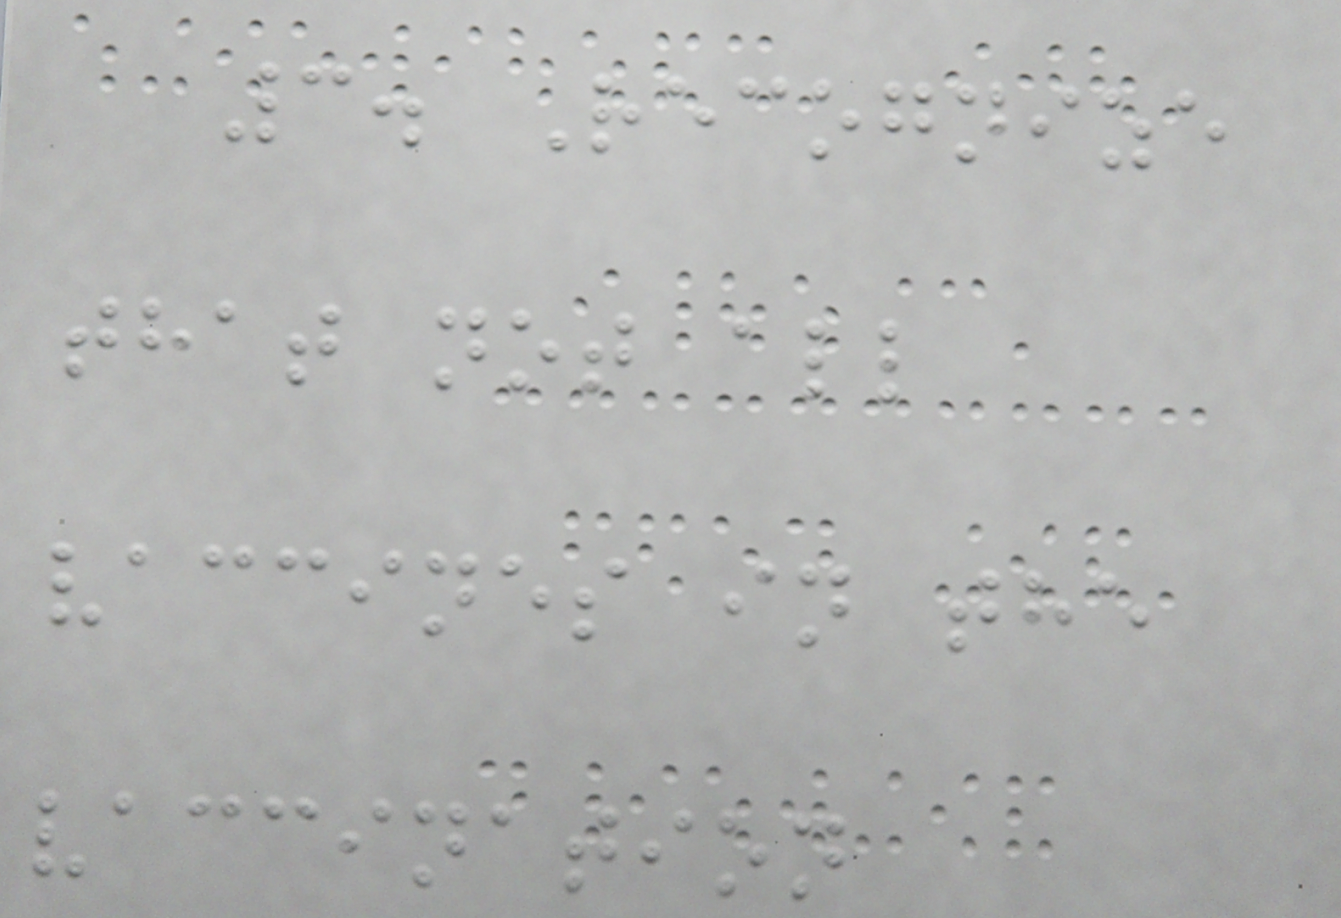3. Recognize
that not all
vaccines in the
vaccination
